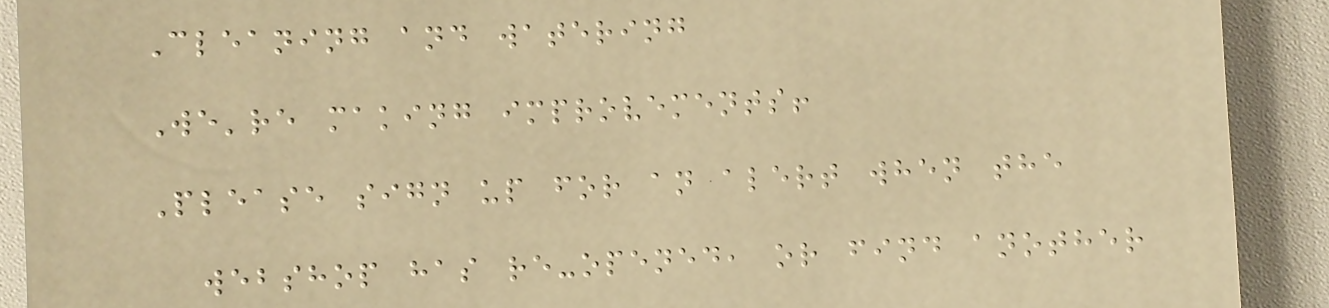Cleaning and watering
We're making improvements!
Please sign up for an alert when the
webshop has re-opened, or find another
